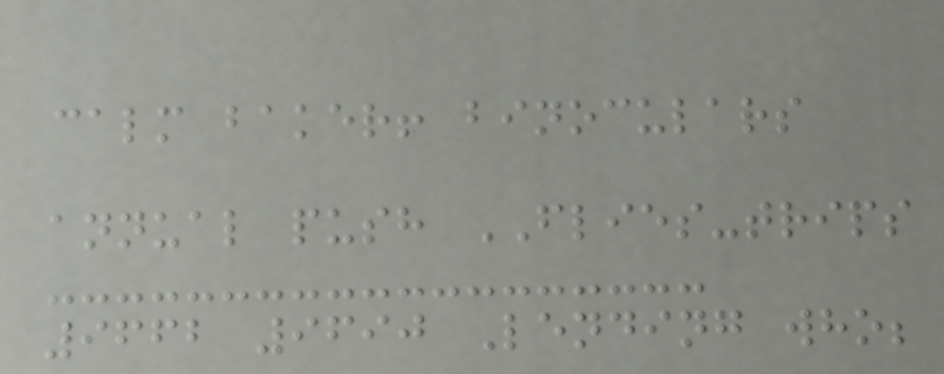calm baker! binoculars
annual push FLIES-trips
9662 9690 Lending who;
